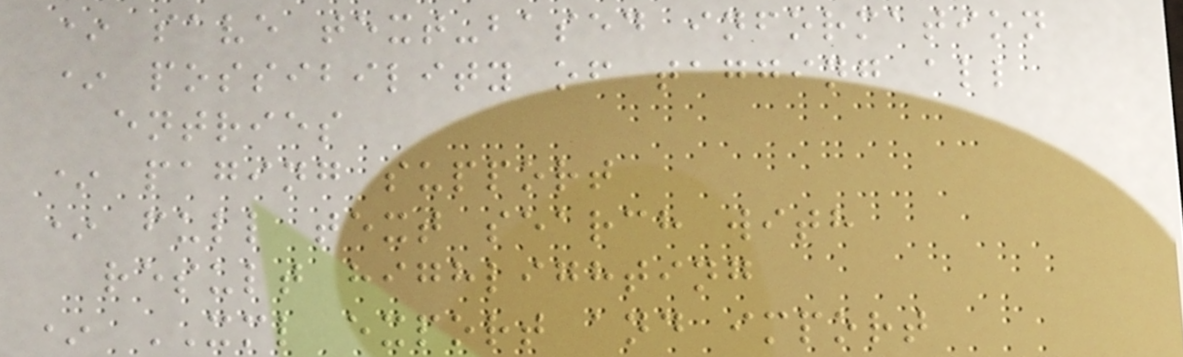* save text-based information
* possibility of tagging all
entries
* paging support
* full text search with
result highlighting
* XML export and import
